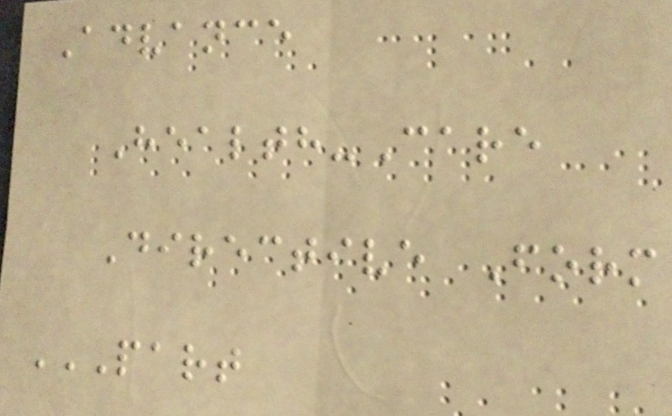Advance
Health-Care
Directive Form
PART
